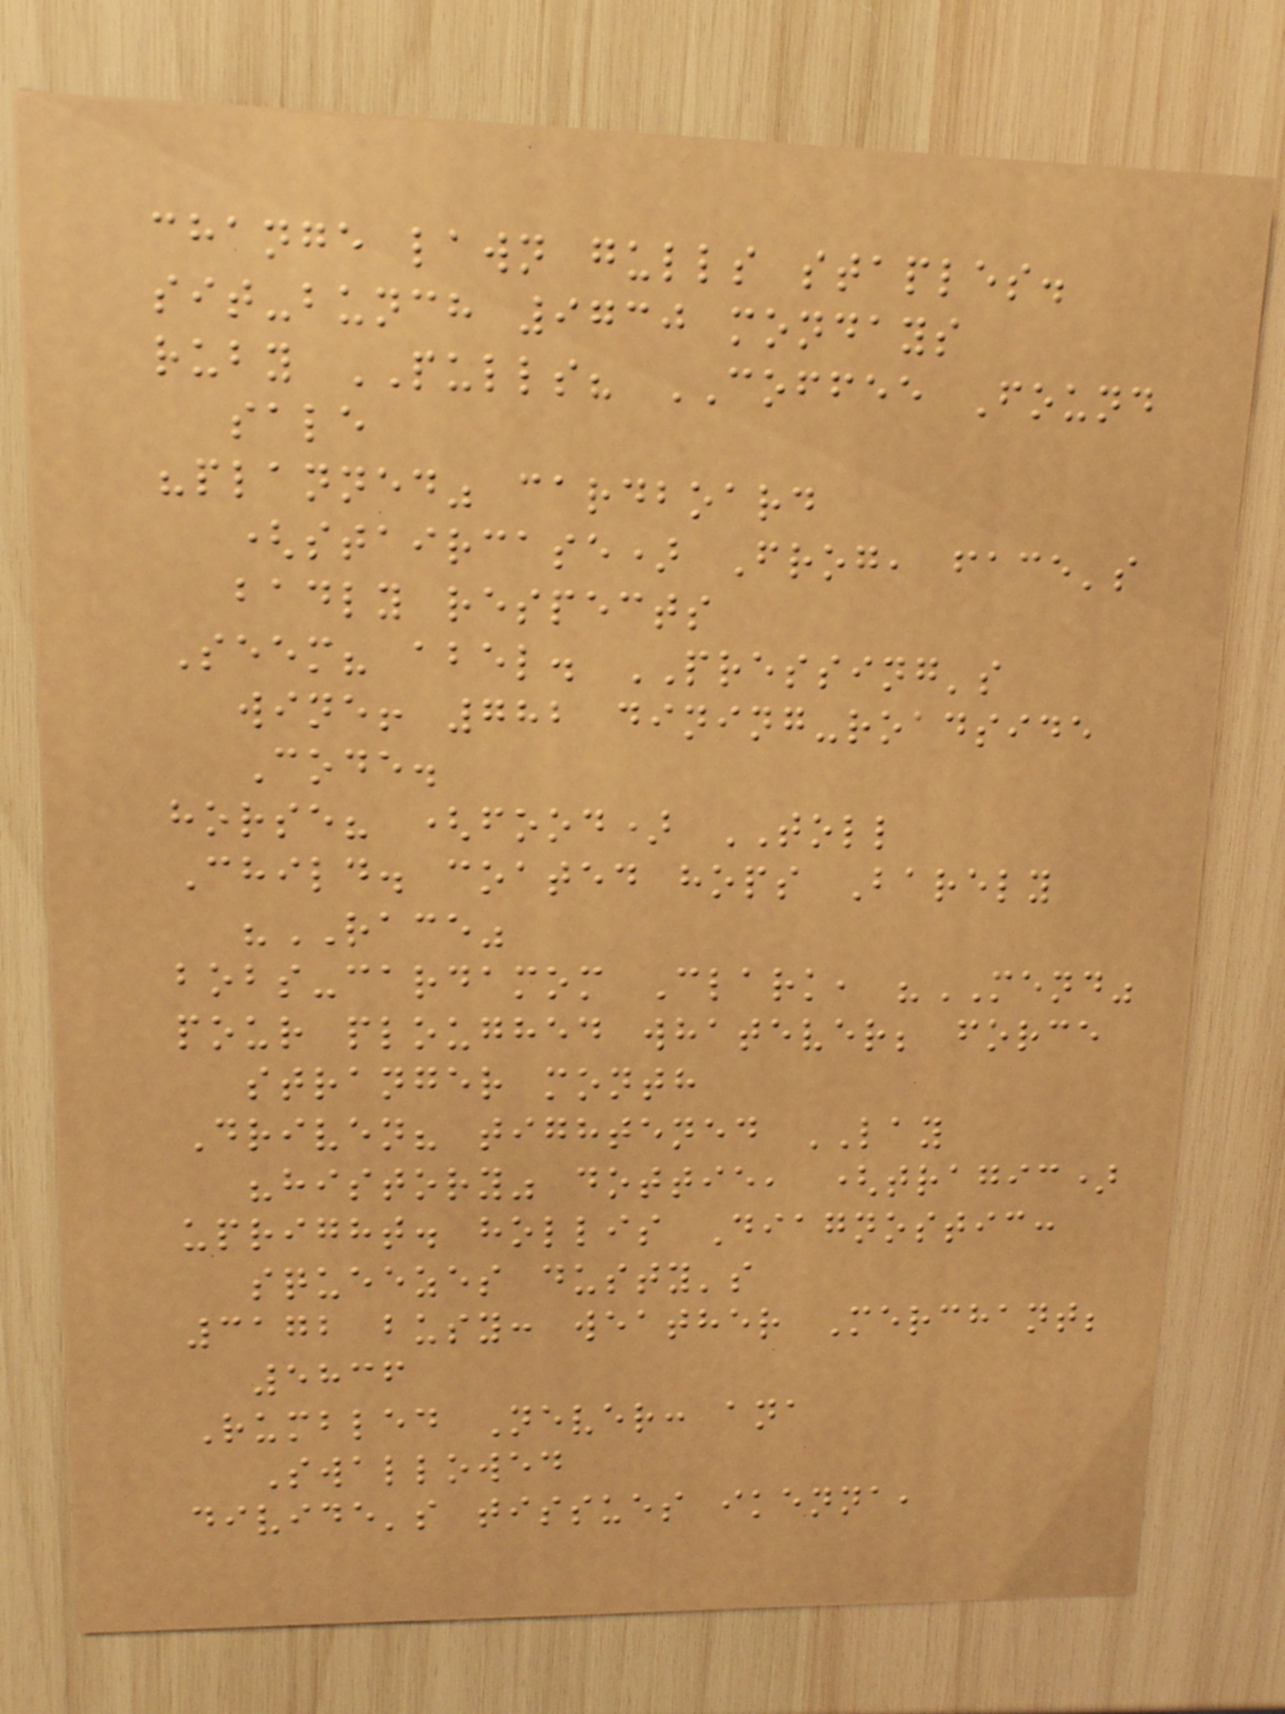change lawn gulls staples.
sit-bunch 9730 mondays
ruby PULLS? COFFEE Found
sale
"planned" cardboard
(staircase) Frog, face's
badly respects
Seem? abel. PRESSING's
wine! 782 dining-roadside
Code.
horse? (food) TOLL
Child. coated hops Barely
"RACE"
bobs-cardamom Clark, "MEND"
pour ploughed whatever; force
stranger month
Driven? tightened LAY
"history" dottie, (tragic)
upright. hollis Diagnostic:
squeezes dusty's
3172 busy: weather Merchant;
5836
Rumbled Never: ana
Swallowed
divide's tissues ikenna,
